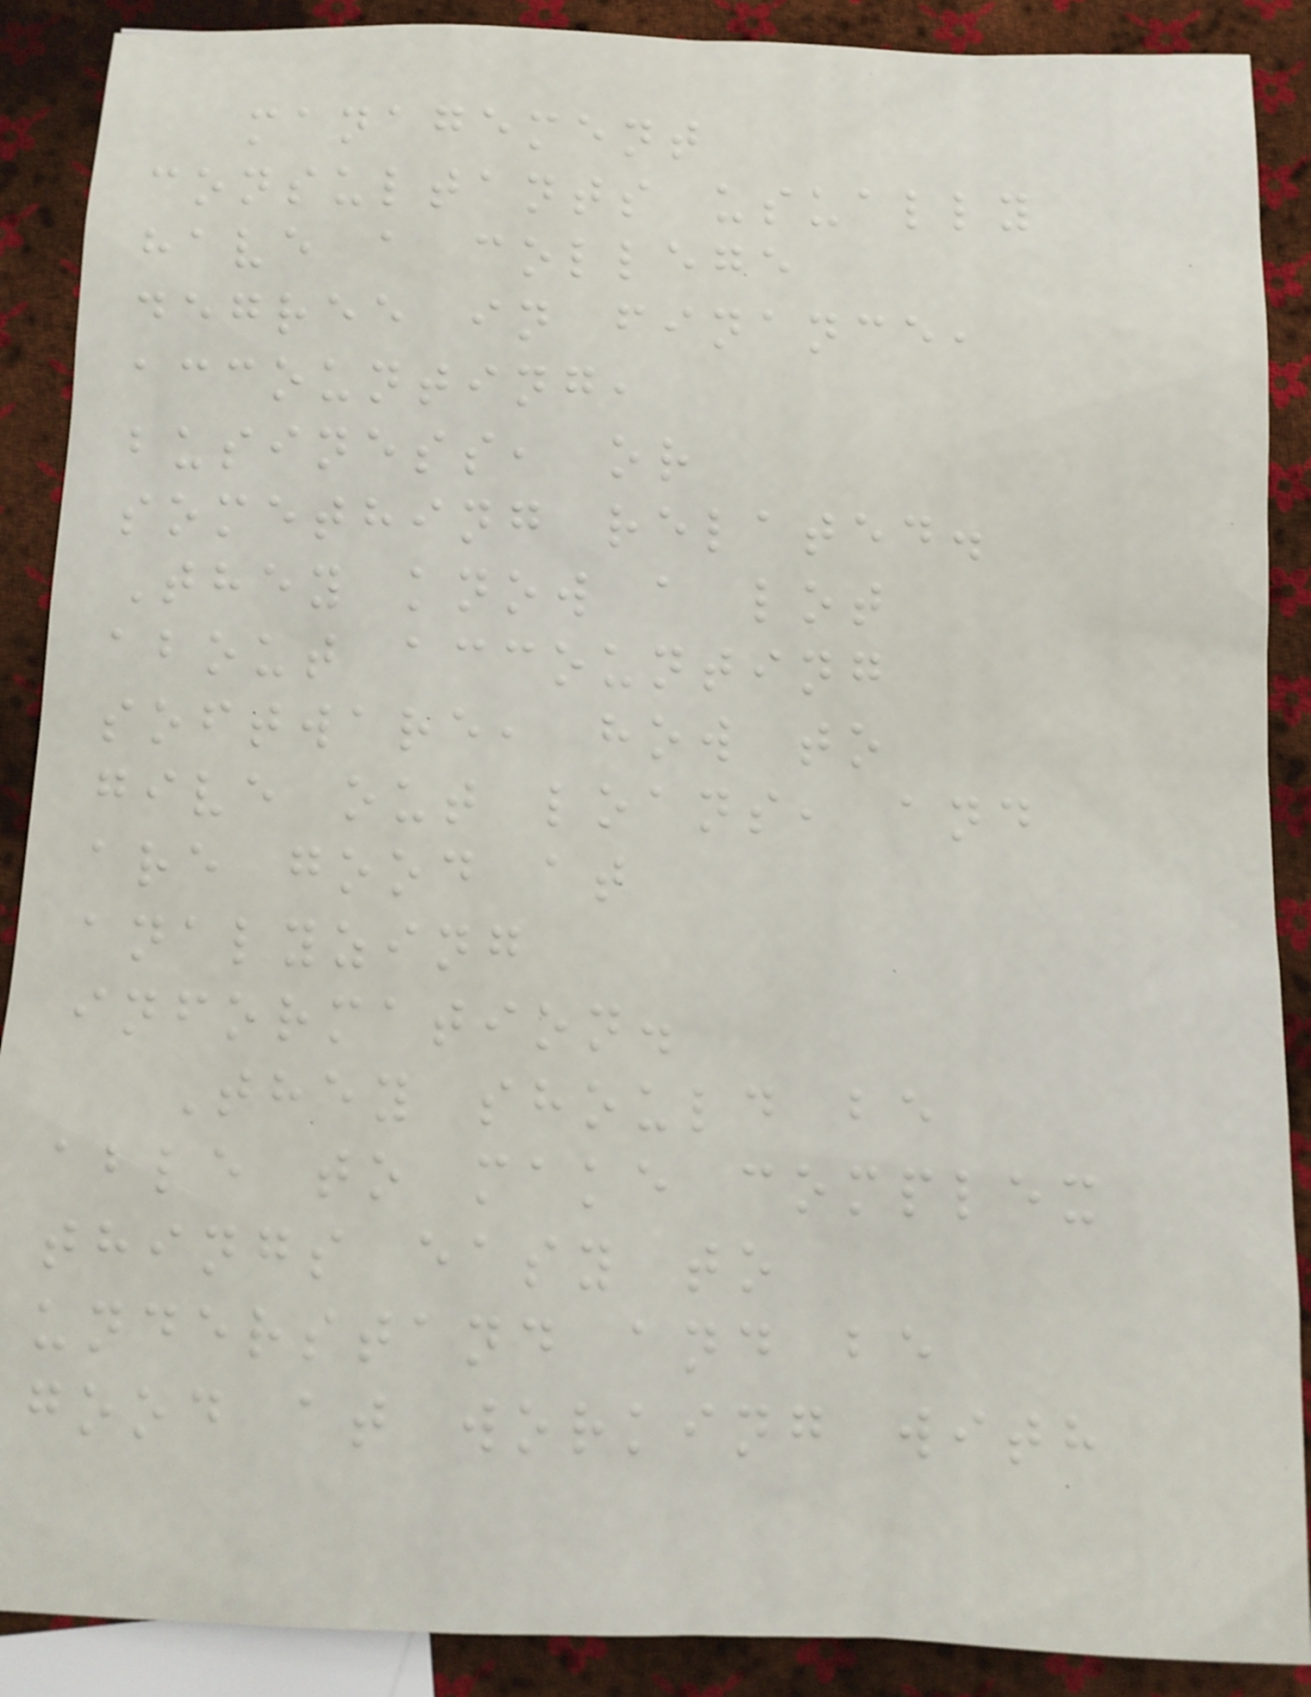management
consultants usually
have a college
degree in finance,
accounting,
business, or
something related.
They know a lot
about accounting
software, how to
give out loans, and
are good at
analyzing
information.
They should be
able to make complex
things easy to
understand and be
good at working with
